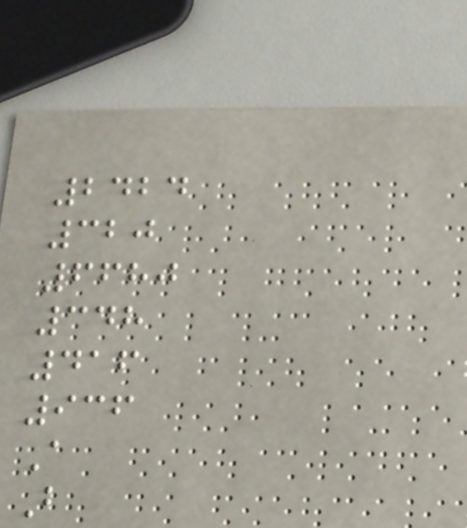2424
320
6680
348
416
936
A
B
